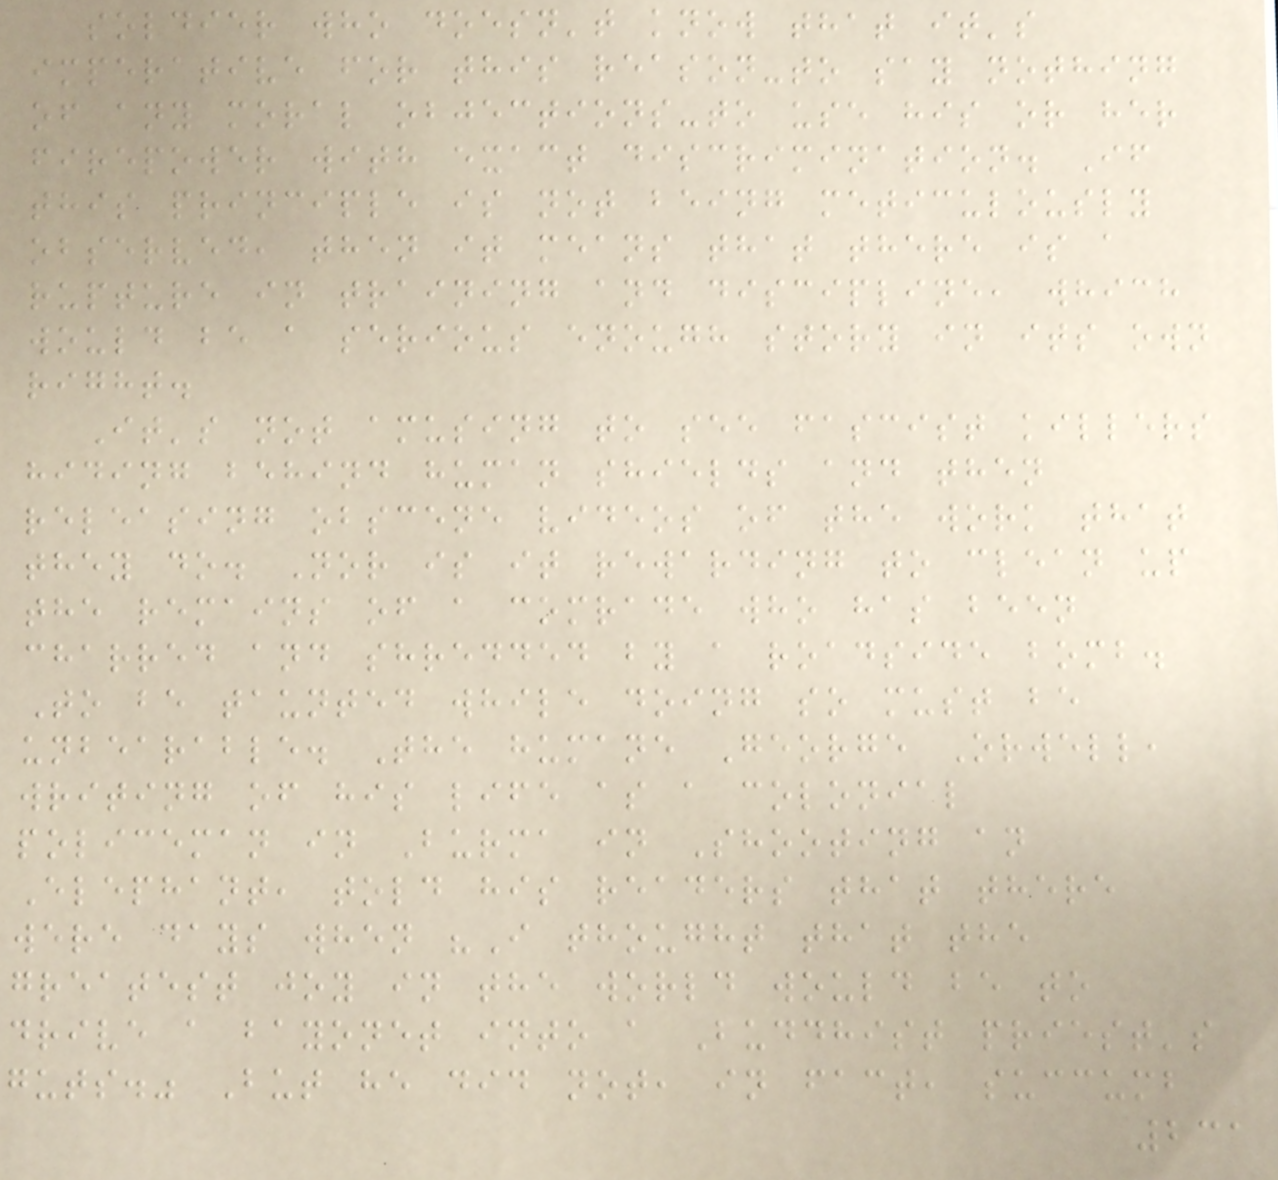soldier who doesn't know that it's
imperative for this reason-to say nothing
of any moral objections-to use his or her
firepower with exact discrimination. If
this principle is not being meticulously
observed, then it means that there is a
rupture in training and discipline, which
would be a serious enough story in its own
right.
It's not amusing to see fascist killers
hiding behind human shields and then
releasing obscene videos of the work that
they do. Nor is it rewarding to clean up
the remains of a comrade who has been
charred and shredded by a roadside bomb.
To be taunted while doing so must be
unbearable. The humane George Orwell,
writing of his life as a colonial
policeman in Burma in Shooting an
Elephant, told his readers that there
were days when "I thought that the
greatest joy in the world would be to
drive a bayonet into a Buddhist priest's
guts." But he did not, in fact, succumb
231
